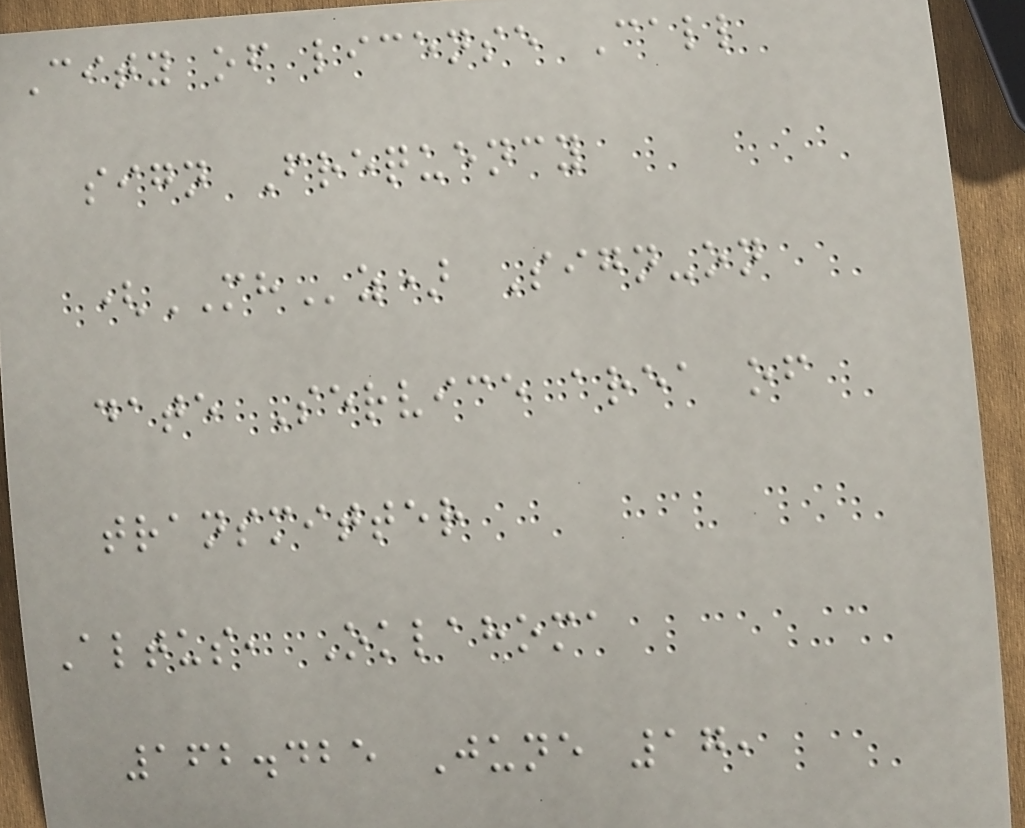City of license Call
sign Frequency
(MHz) Sign-on
date Service area of
transmitter
Altus, Oklahoma
162.425 June 17,
